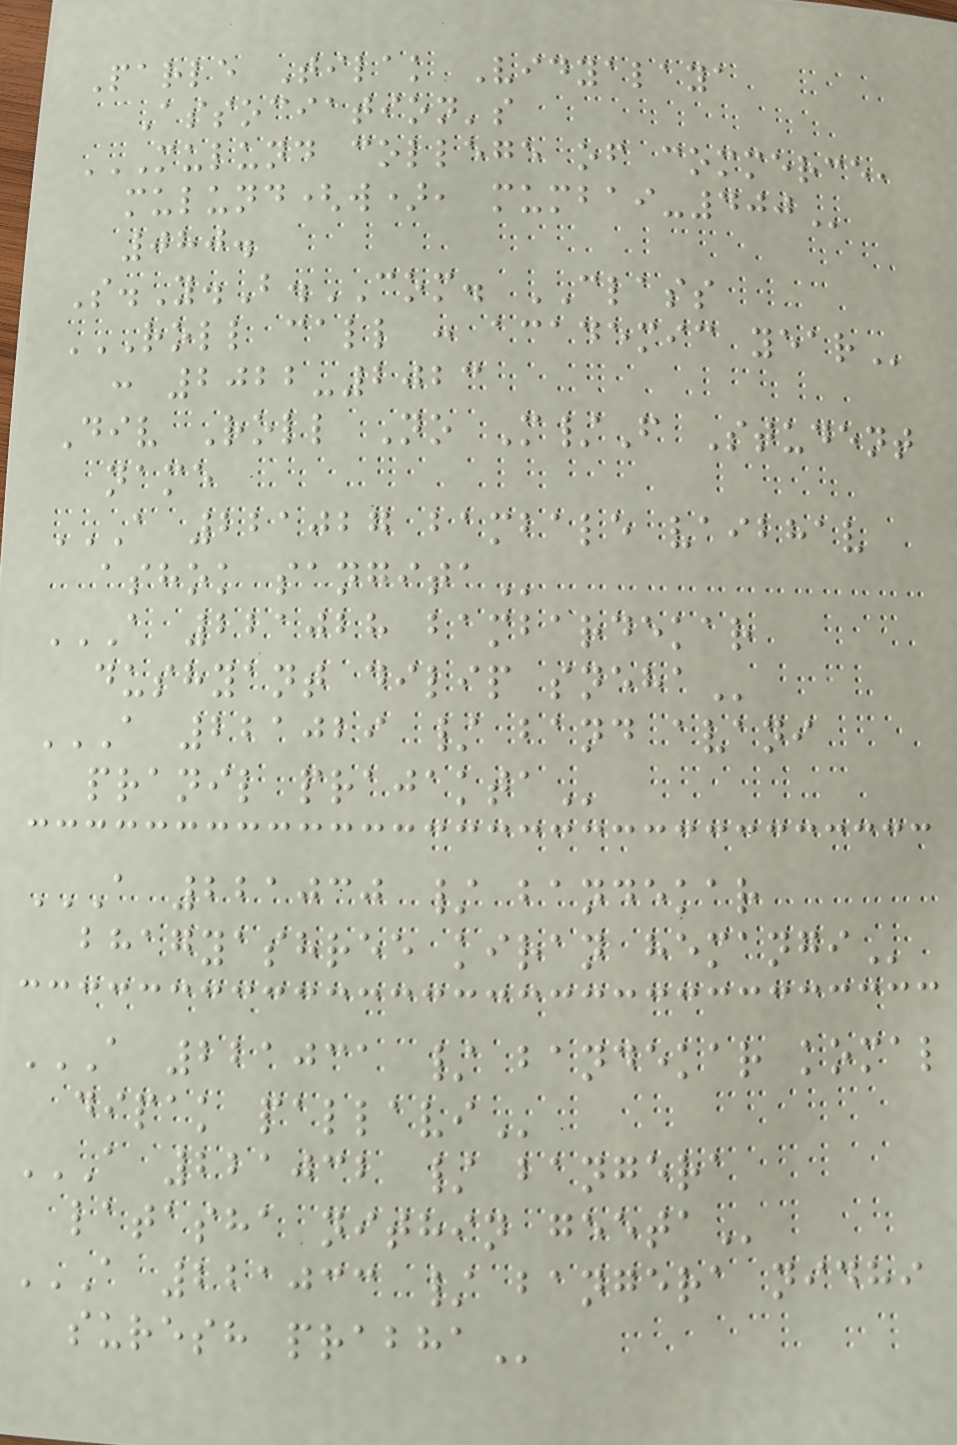Parle Tilak Vidyalaya
Association's
MULUND COLLEGE OF COMMERCE,
MULUND(W), MUMBAI-400
080.
S.Y.B.COM. CLASS
ROLL CALL : ACADEMIC YEAR
: 2022-2023
Div Roll No M/F Student
name
A 221027 BAMBALE VAIBHAV
ASHOK SANGITA
A 221028 BAMBARDEKAR
DUSHYANT DILIP SNEHA
A 221029 / BAND AVANI
PRANIL PRAJAKTA
A 221030 / BANDEKAR
BHAGYASHREE KIRAN HEMANGI
A 221031 / BANDEKAR KOMAL
DIPAK PALLAVI
A 221032 / BANGERA
LATASHA NITHIN GEETA
A 221033 / BANGERA NIDHI
SURESH PRABHA
